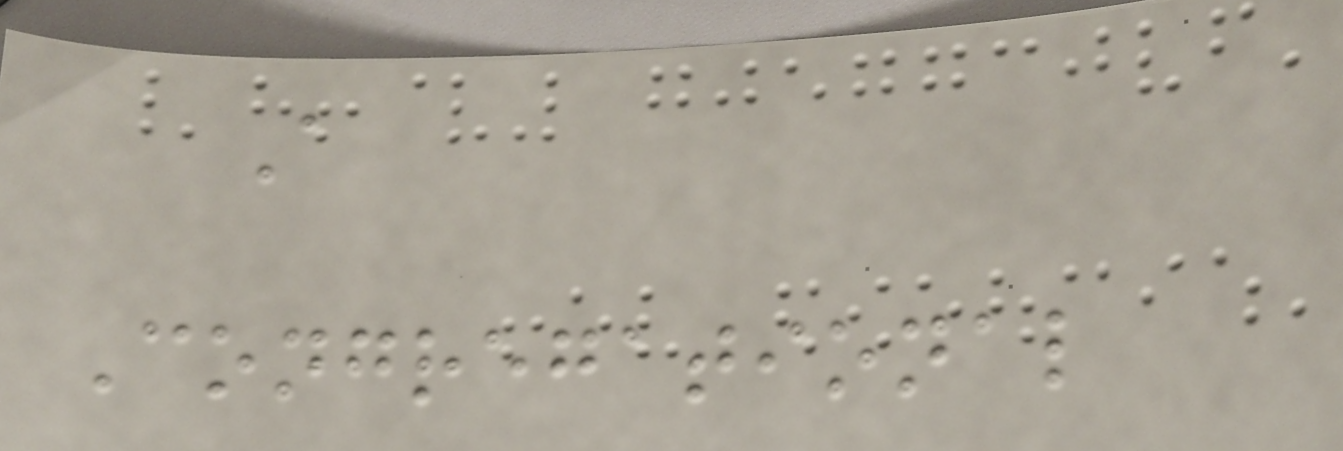A
Congregational
